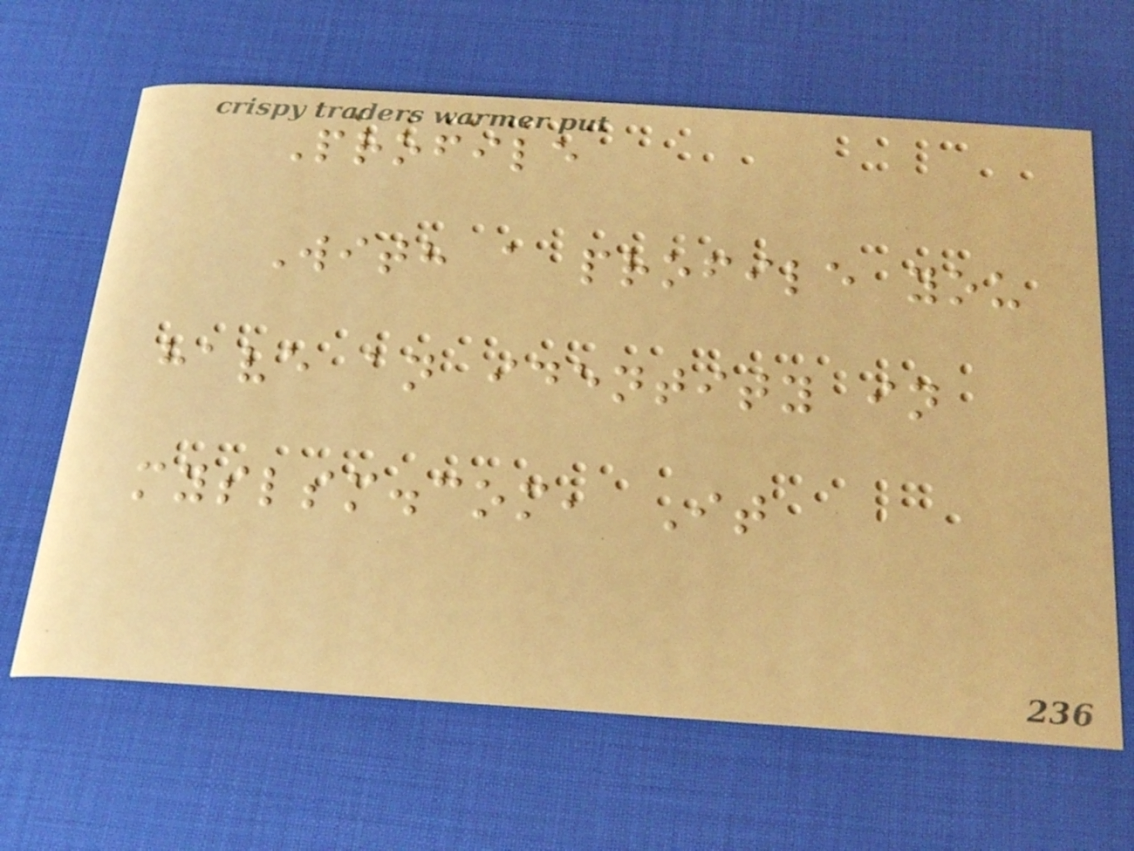Profile
With a profile you
have an identity in
myslsm.com, It
